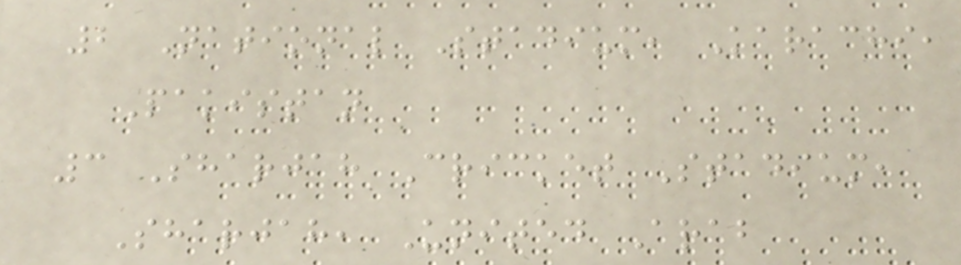2 National Stadium, Karachi,
Pakistan
3 Sharjah Cricket Stadium,
Sharjah, United Arab
